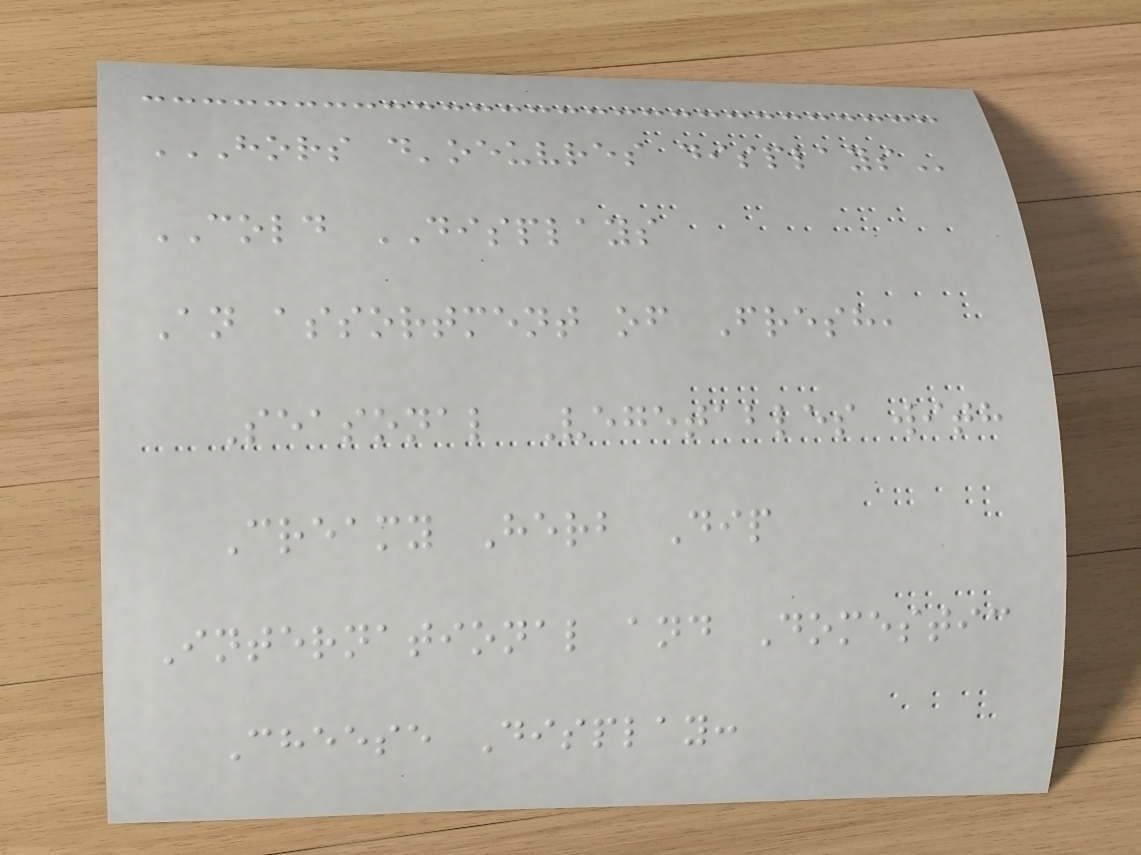HORS D'OEUVRES DISPLAYS
COLD DISPLAYS
An assortment of Fresh,
Seasonal Vegetables with
Creamy Herb Dip
International and Domestic
Cheese Display:
